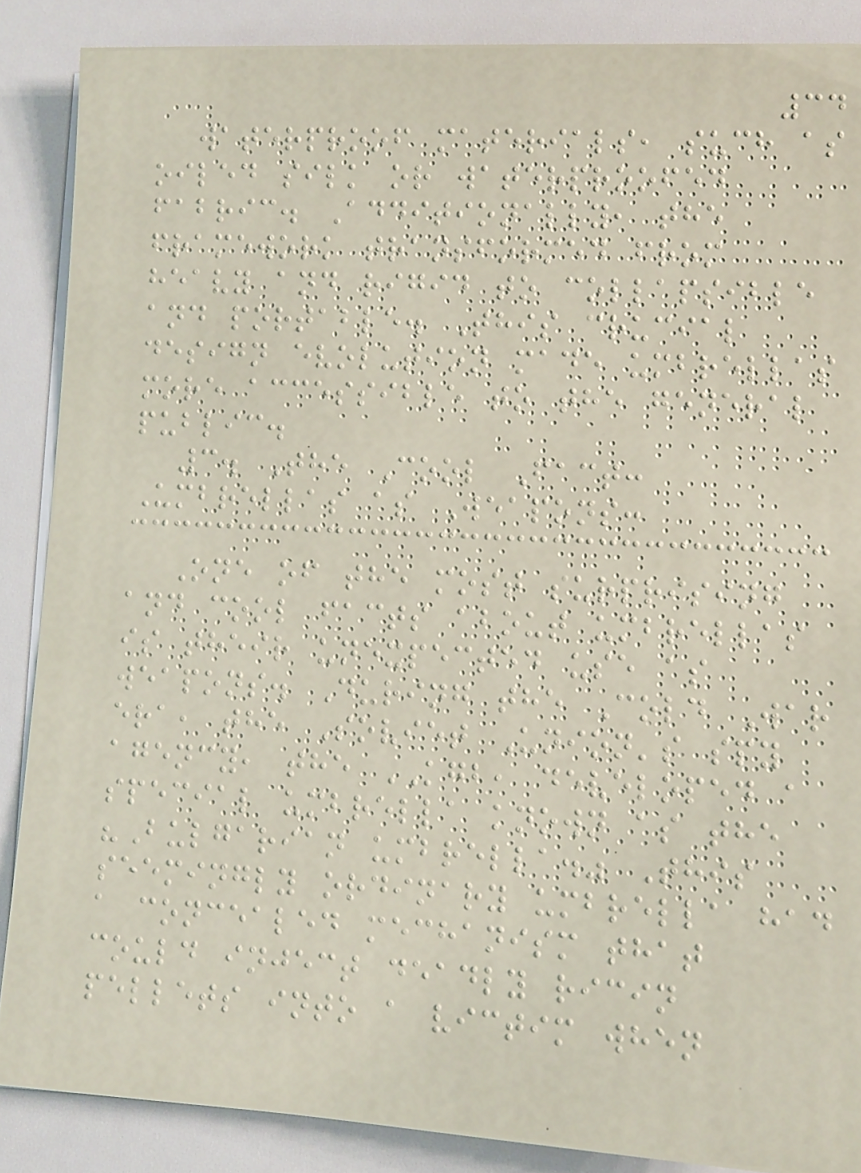34
waterproof materials, such as
oiled silk or waterproofed
fabric. Additionally, the
framework transformed from
heavy and rigid to collapsible
and portable. This crucial
design evolution made umbrellas
more accessible to the general
public.
3. The Cool Fact:
Umbrellas as Weapons:
One of the most surprising
and cool facts about umbrellas
is their unexpected use as
weapons. During the Cold War
era, the Soviet Union's spy
agency, the KGB, developed a
special umbrella known as the
"Bulgarian umbrella." This
seemingly ordinary umbrella had
a concealed mechanism that
could inject deadly ricin
pellets into a victim when
